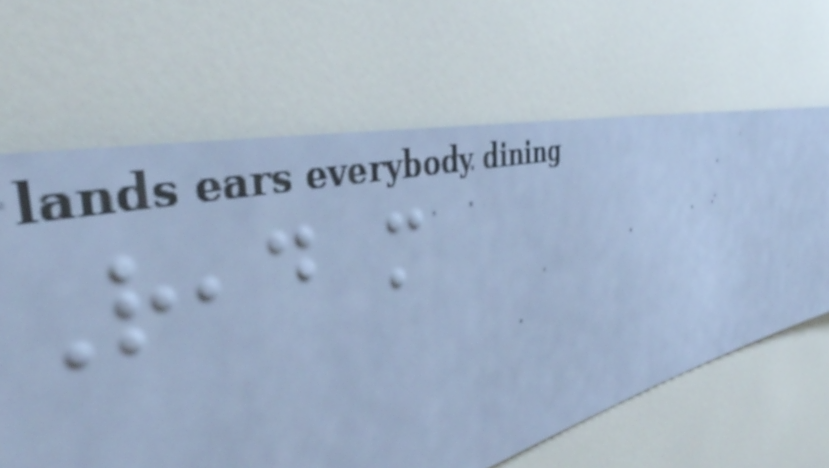Read more
